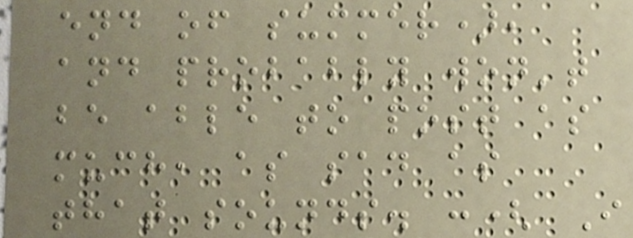end of summer),
and probably won't
be able to post as
much, as sad as
that sounds. :( I
